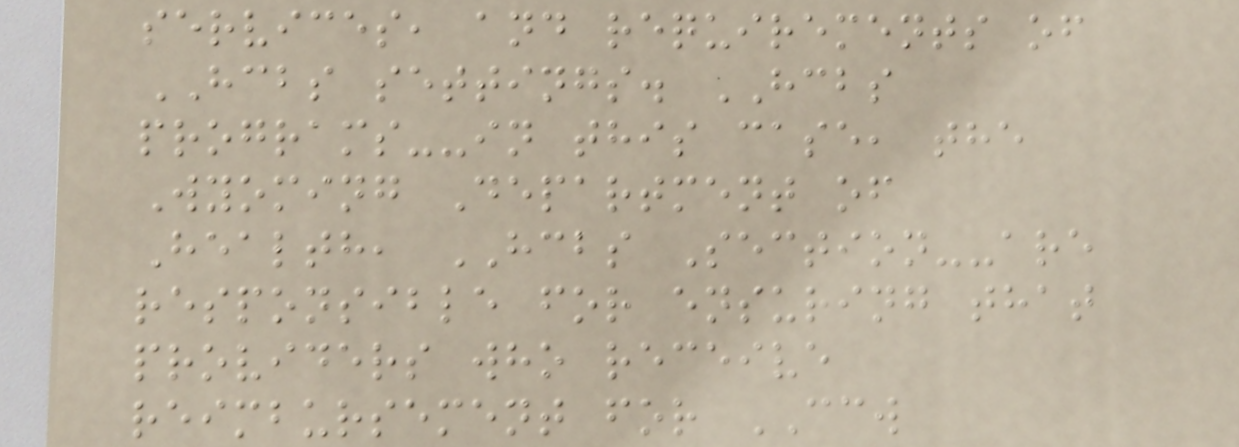services, and requirements of
HCBS settings. HCBS
programs--in this case, the
Wyoming Department of
Health, HCBS Section--are
responsible for ensuring that
providers who receive
reimbursement for CCW
